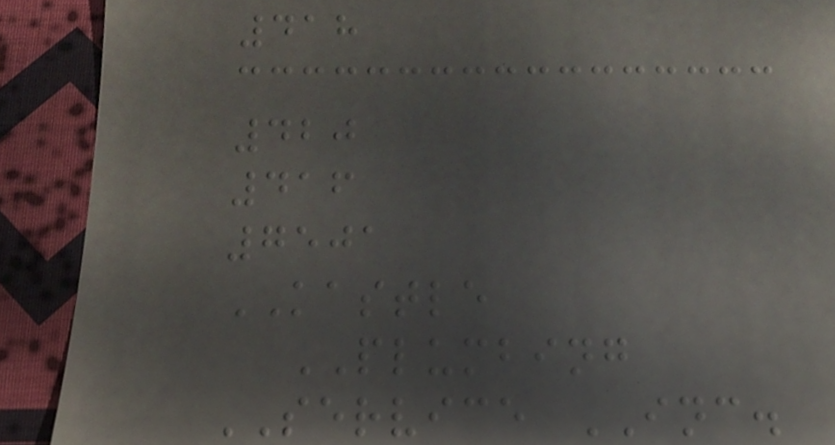418
420
416
7501
KASTLE
PLUMBING
SERVICE INC.
